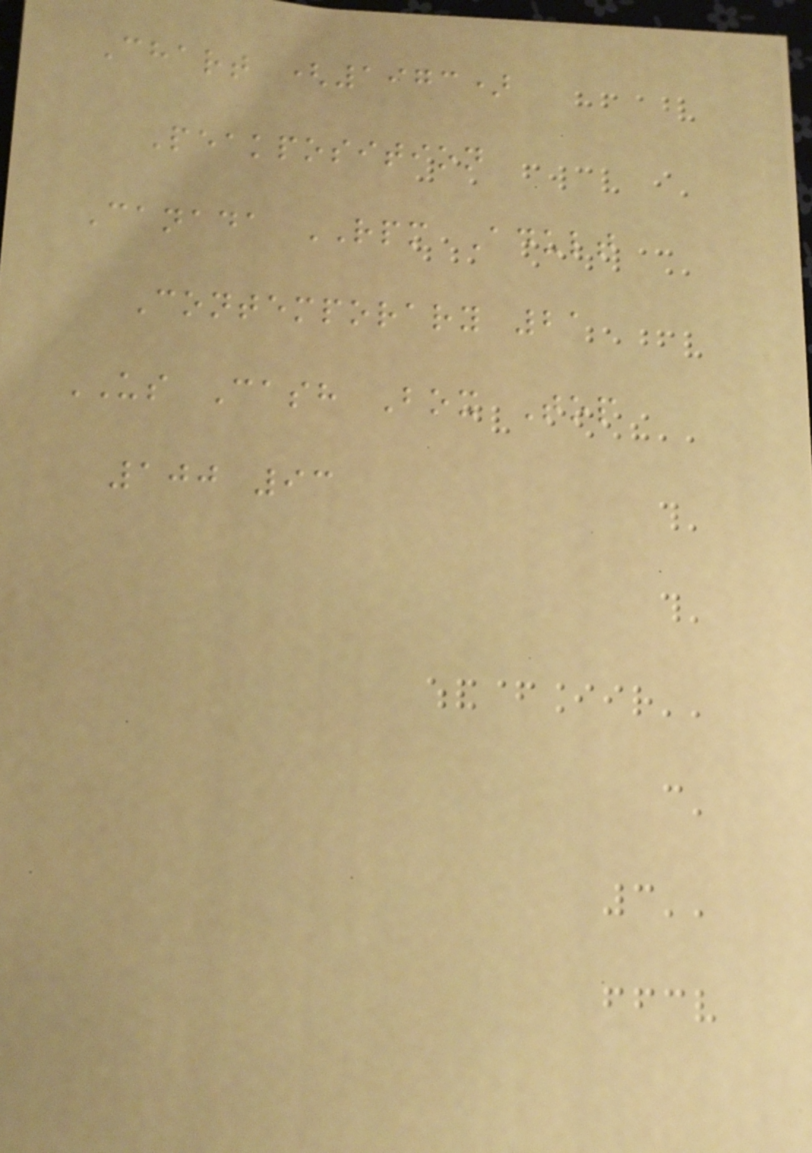Chart (1973)
Peakposition
Canada RPM Adult
Contemporary 21
US Cash Box Top
100 93
